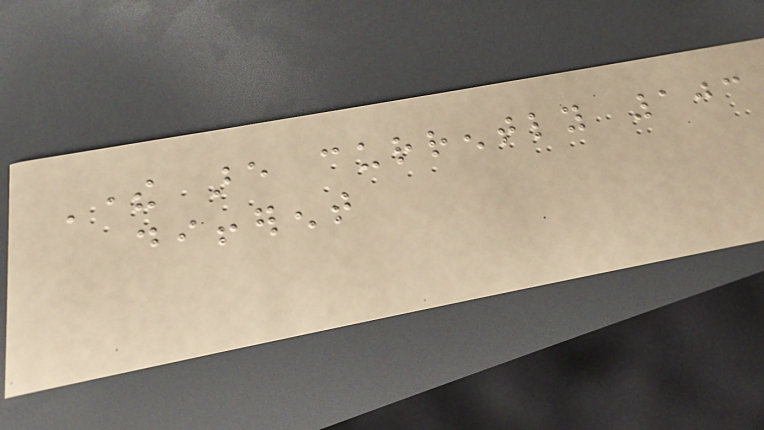There are currently 103
different
